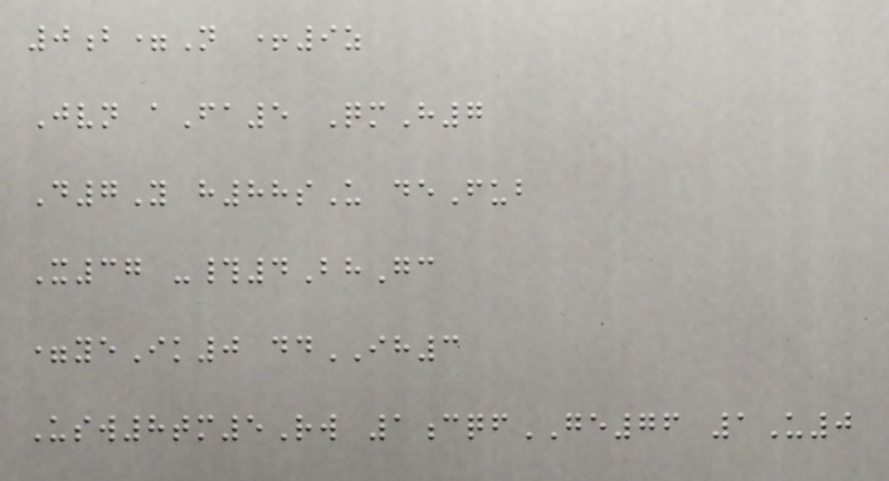0b=N +9z
Jvn aFa5 QmH7
D7Y h88sU deFub
X37 -#4BhGc
=yeIk0 ddIH3
Usw8tm5Rw 1cqfGE76 1U0
